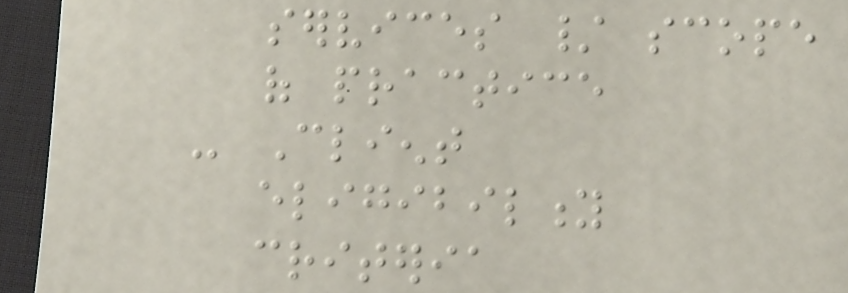services / scope
of practice
- Client
eligibility
criteria
